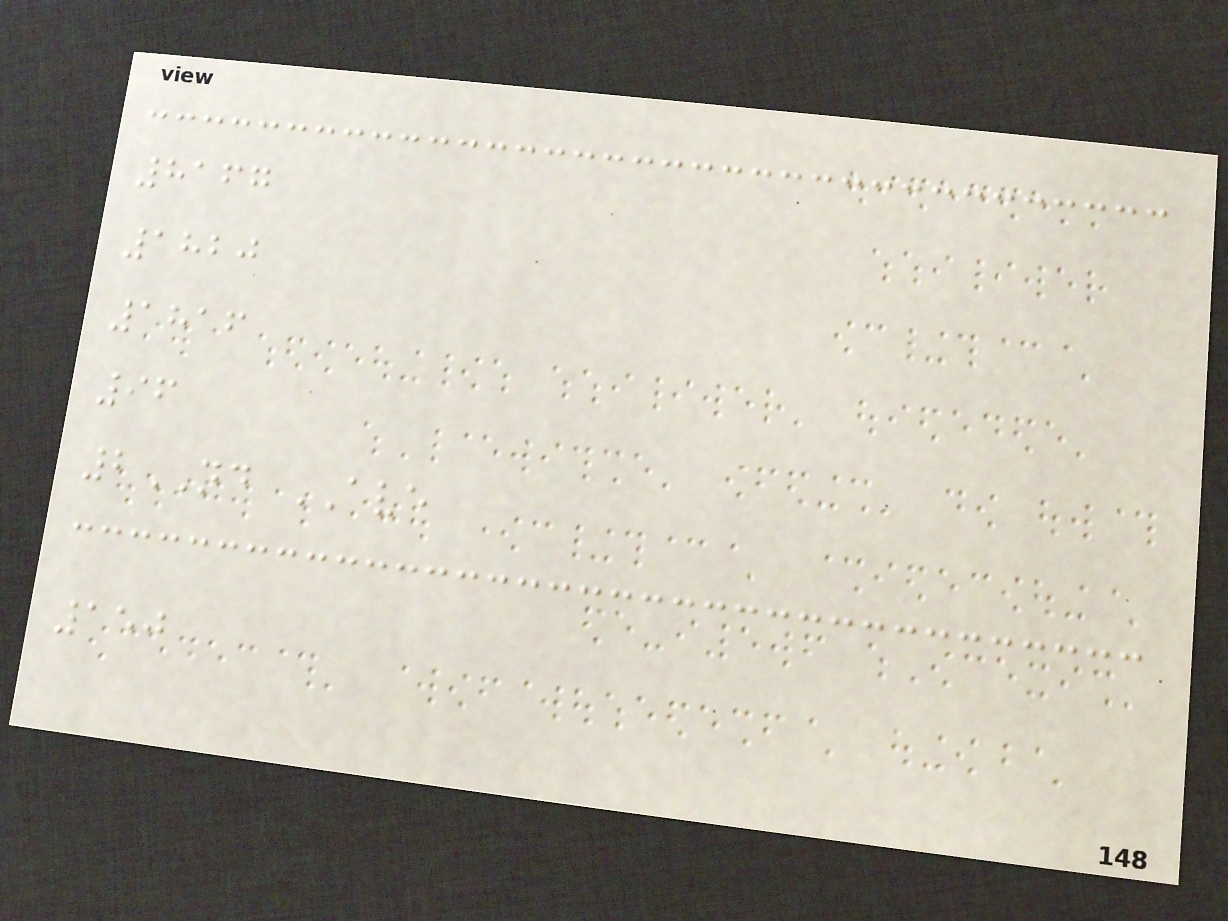8167
1820
1816
96
2ND AVE
150
